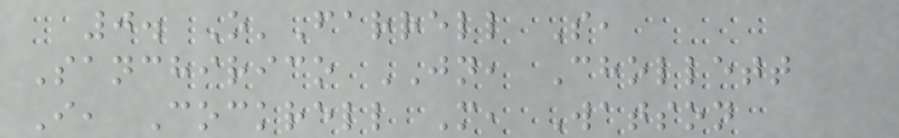0. O'Farrell S,
Sanchirico JN, Chollett
I, Cockrell M, Watson
